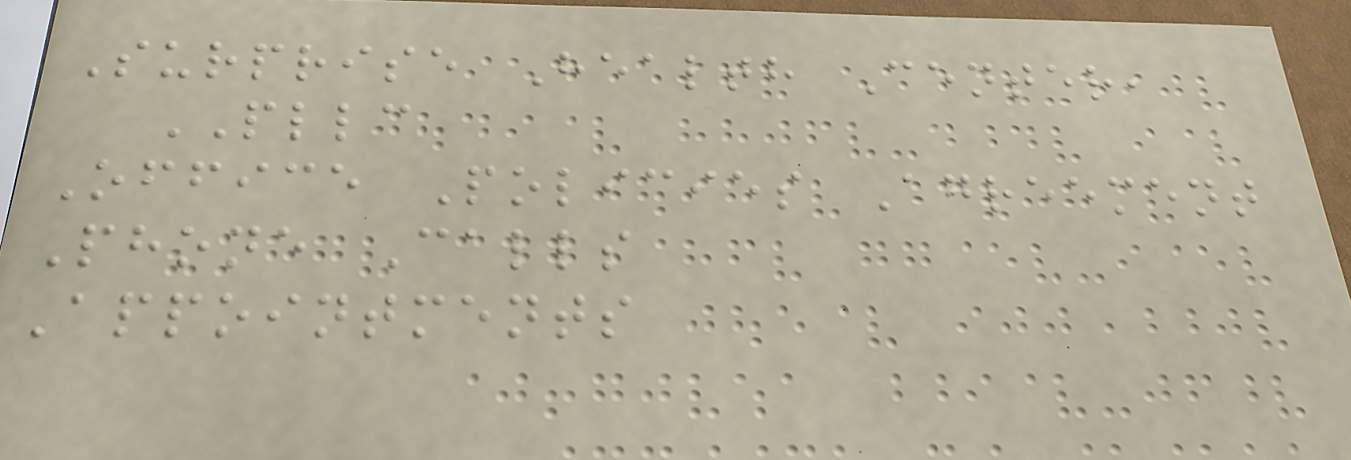Surprise Health Center,
PLLC
Office Policies Agreement
Phone Calls
Appointments
